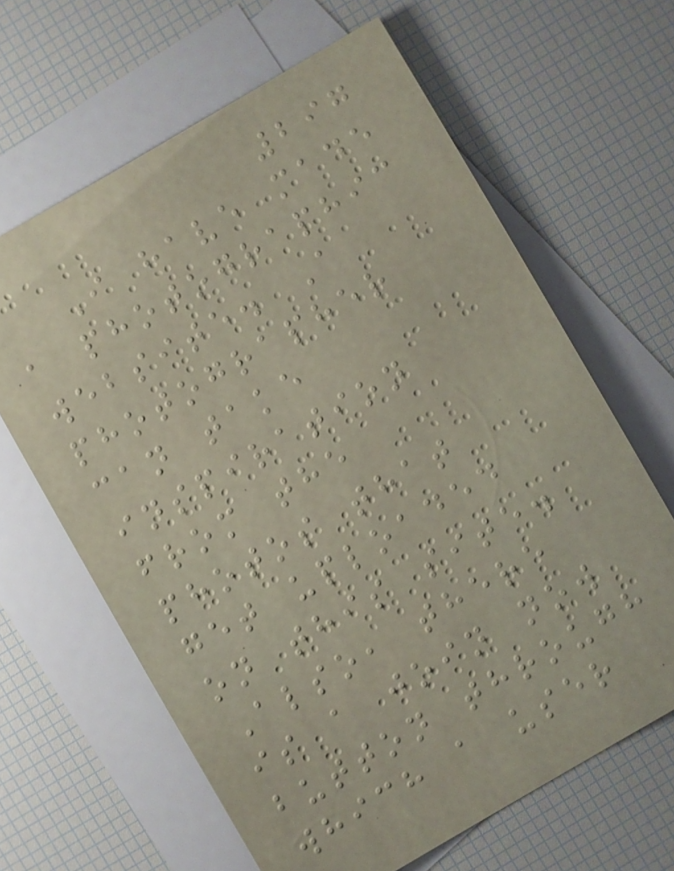297
I have made
a photographic
website. A
photographer
can take
inspiration
from the
photos that
get uploaded
on this site.
Also, there
is a join now
button through
which a user
